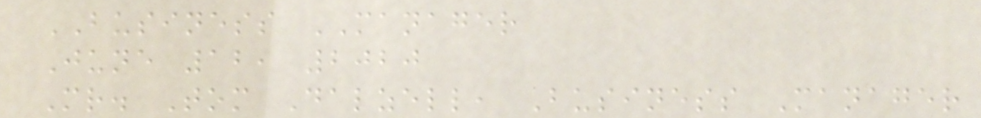BUSINESS MANAGER
June 12, 2020
Mr. Tom Dalzell, Business Manager
